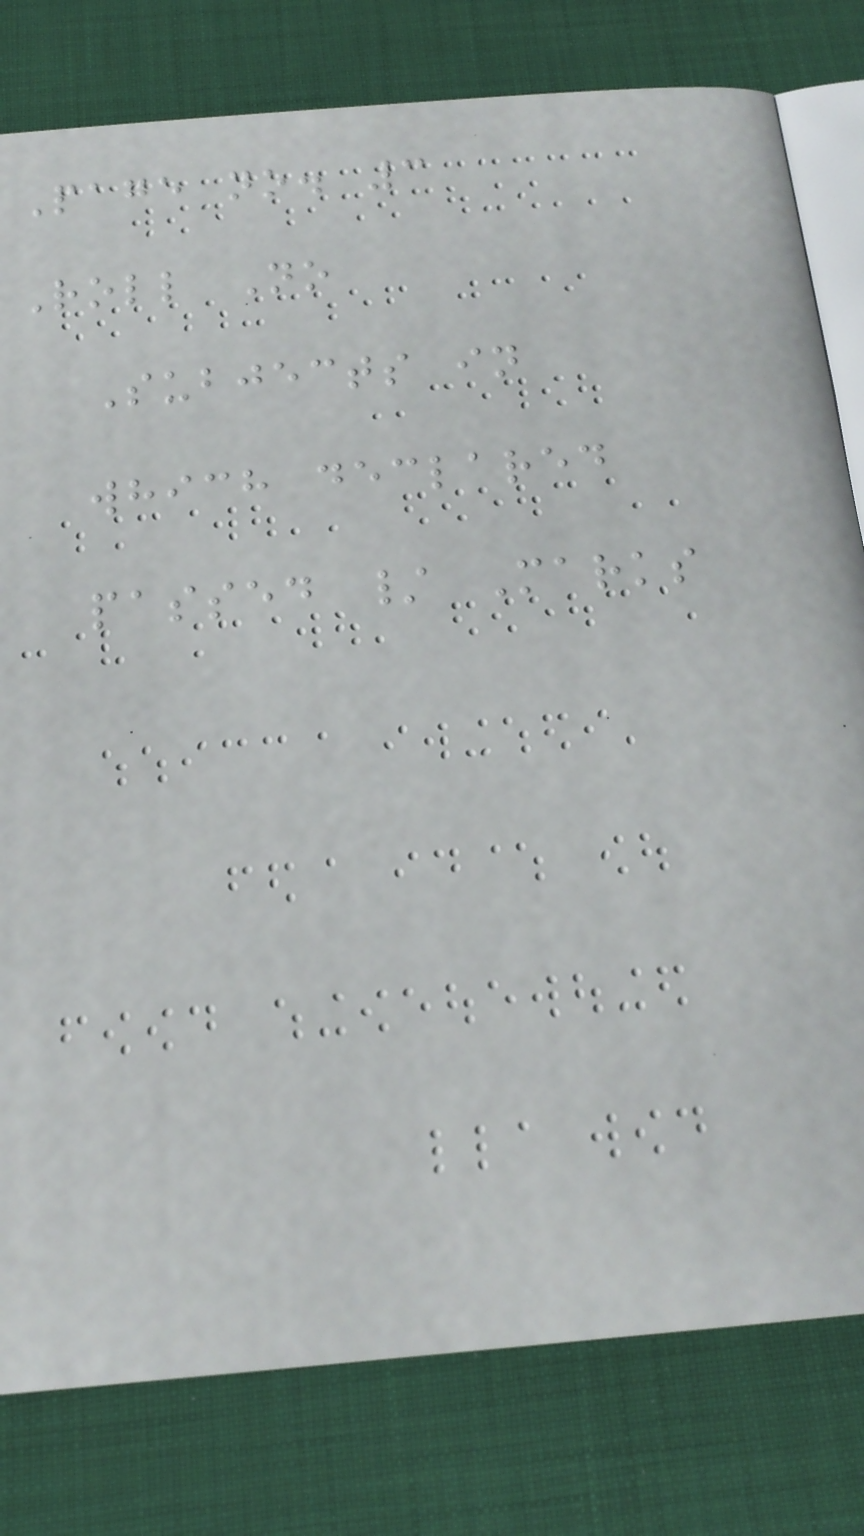Page no. 3
Roll No
Subjects in
which declared
passed / Marks
